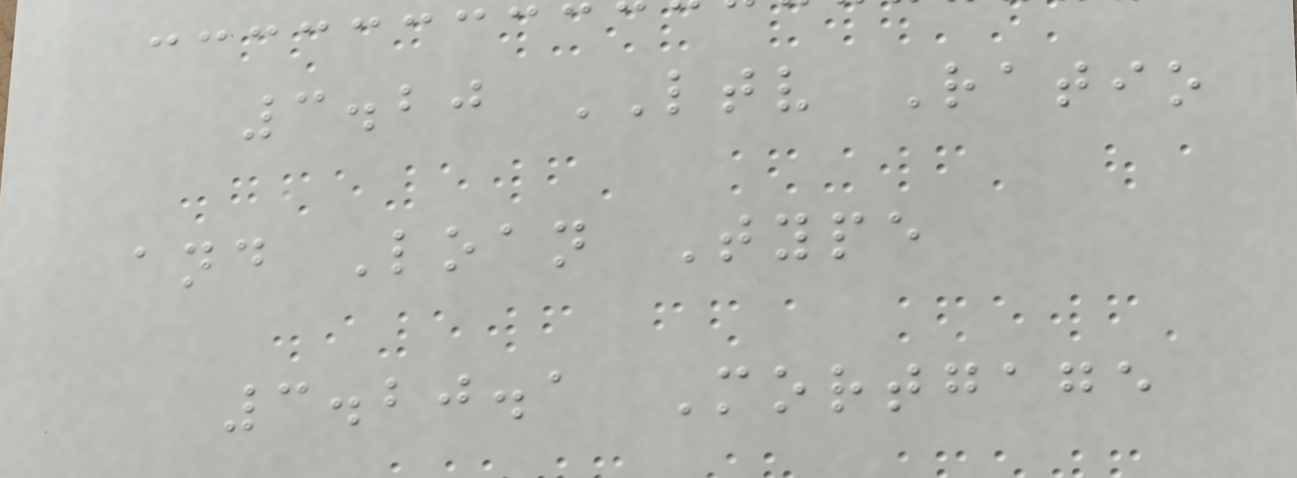3.20 LTV Ratio
and Loan Type
3.20.1 Mortgage
